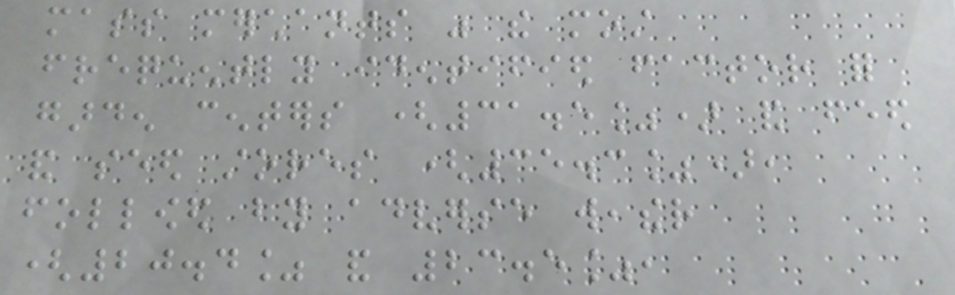mass merchants was the most
frequently identified factor for
garden centers (31.5%) and feed
and seed stores (35.3%),
followed by adverse weather
(20.4% and 23.5%,
